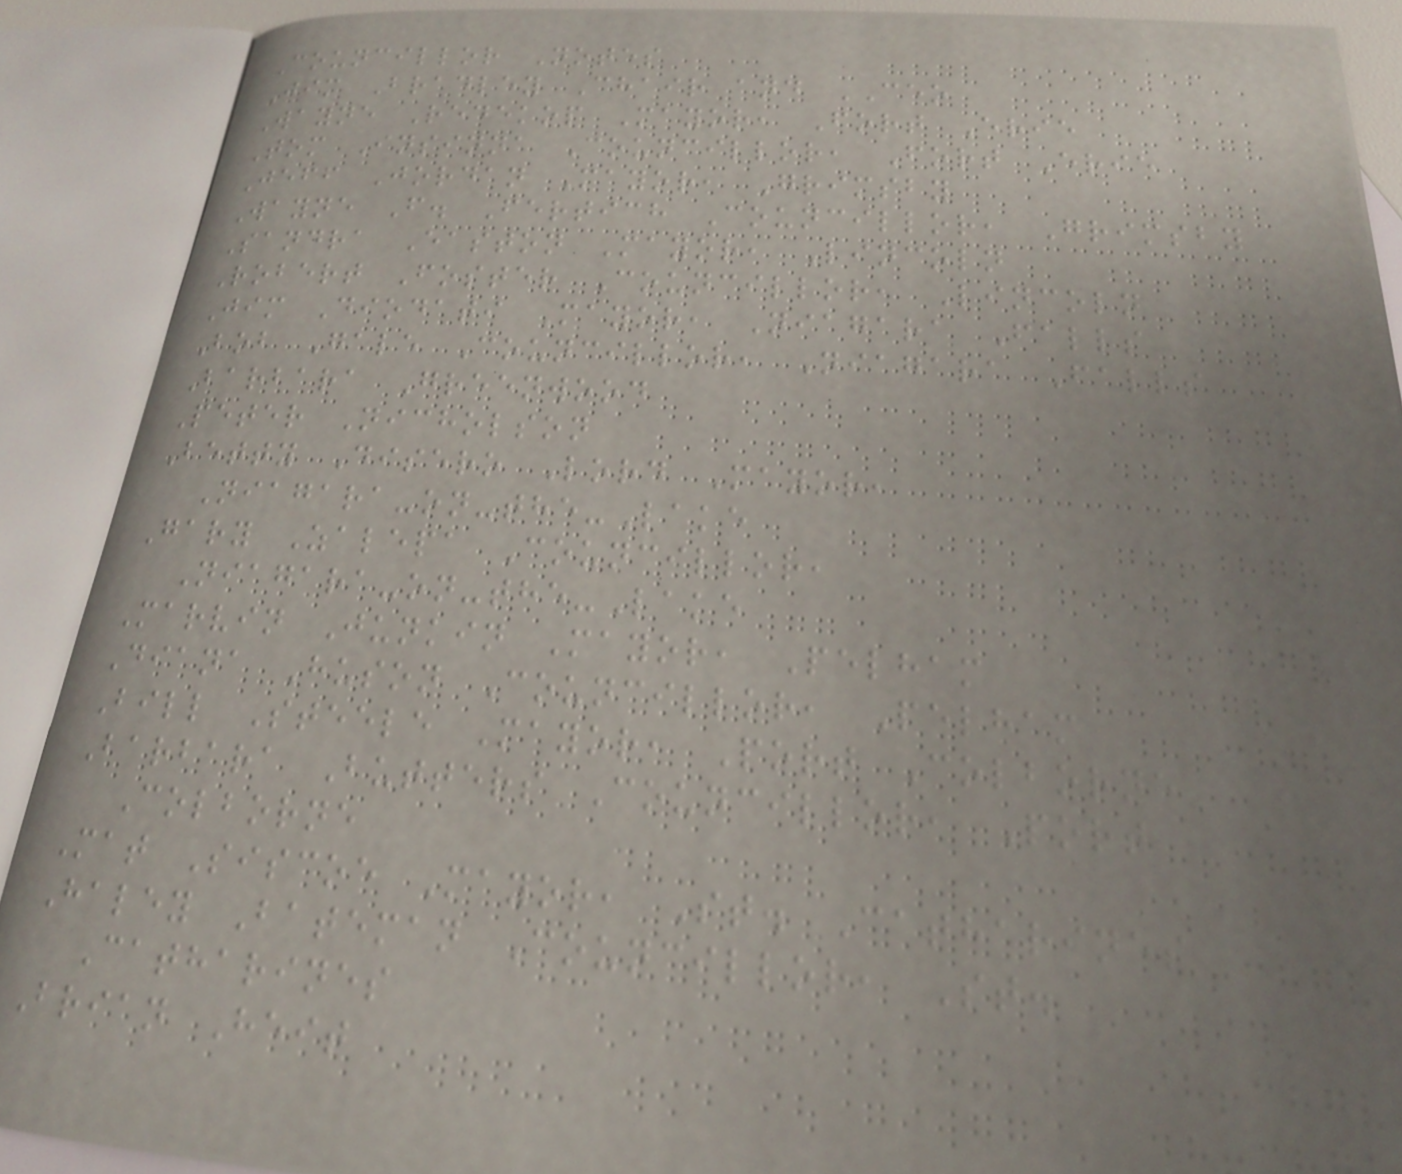Councillor Notes
Jim Bradley Chair and CEO
Wayne Redekop Mayor, Fort Erie
Tom Insinna Councillor, Fort Erie
Jeff Jordan Mayor, Grimsby
Wayne F. Fertich Councillor, Grimsby
Sandra Easton Mayor, Lincoln
Robert Foster Councillor, Lincoln
Jim Diodati Mayor, Niagara Falls
Bob Gale Councillor, Niagara Falls
Barbara Greenwood
Peter Nicholson
Betty Disero Lord Mayor,
Niagara-on-the-Lake
Gary Zalepa Councillor,
Niagara-on-the-Lake
Marvin Junkin Mayor, Pelham
Diana Huson Councillor, Pelham
Bill Steele Mayor, Port Colborne
Barbara Butters Councillor, Port
Colborne
Mat Siscoe Mayor, St. Catharines
Haley Bateman Councillor, St.
Catharines
Brian Heit
